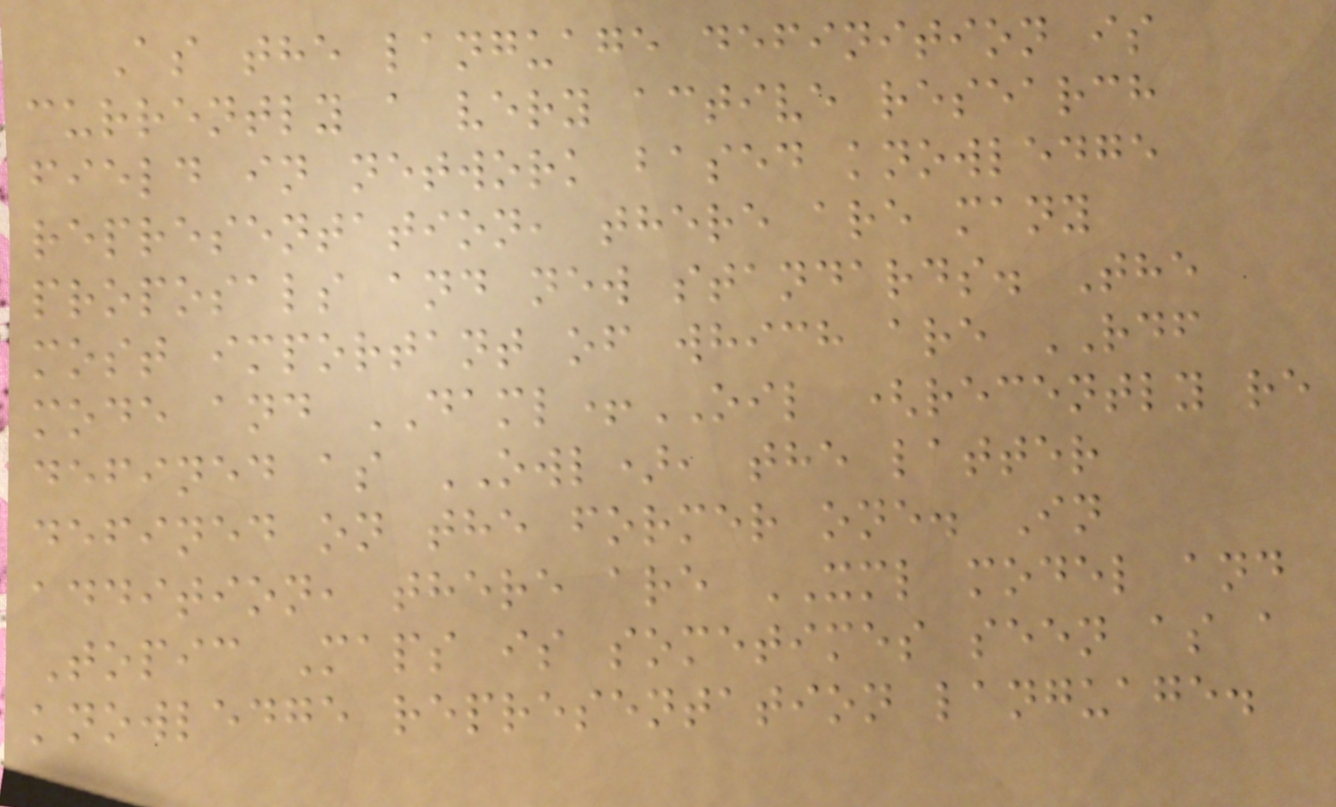As the language definition is
currently a very active research
field in network based knowledge
representation, there are many
proposals and new standards. The
most important of which are RDF
mode and DAML+OIL (recently re
defined as OWL), the latter
defined on the former one. In
addition, there are XML model and
Topic Maps is sometimes seen as a
knowledge representation language.
